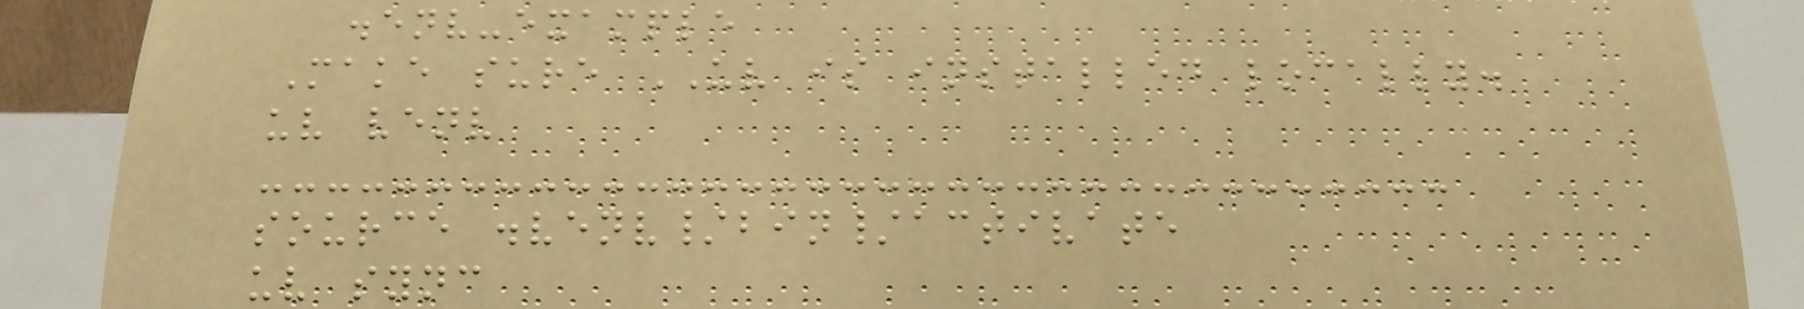.env-example
Make sure UV is installed locally.
uv venv
source .venv/bin/activate
uv sync
